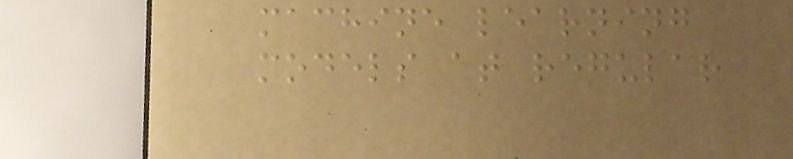machine learning
models at regular
